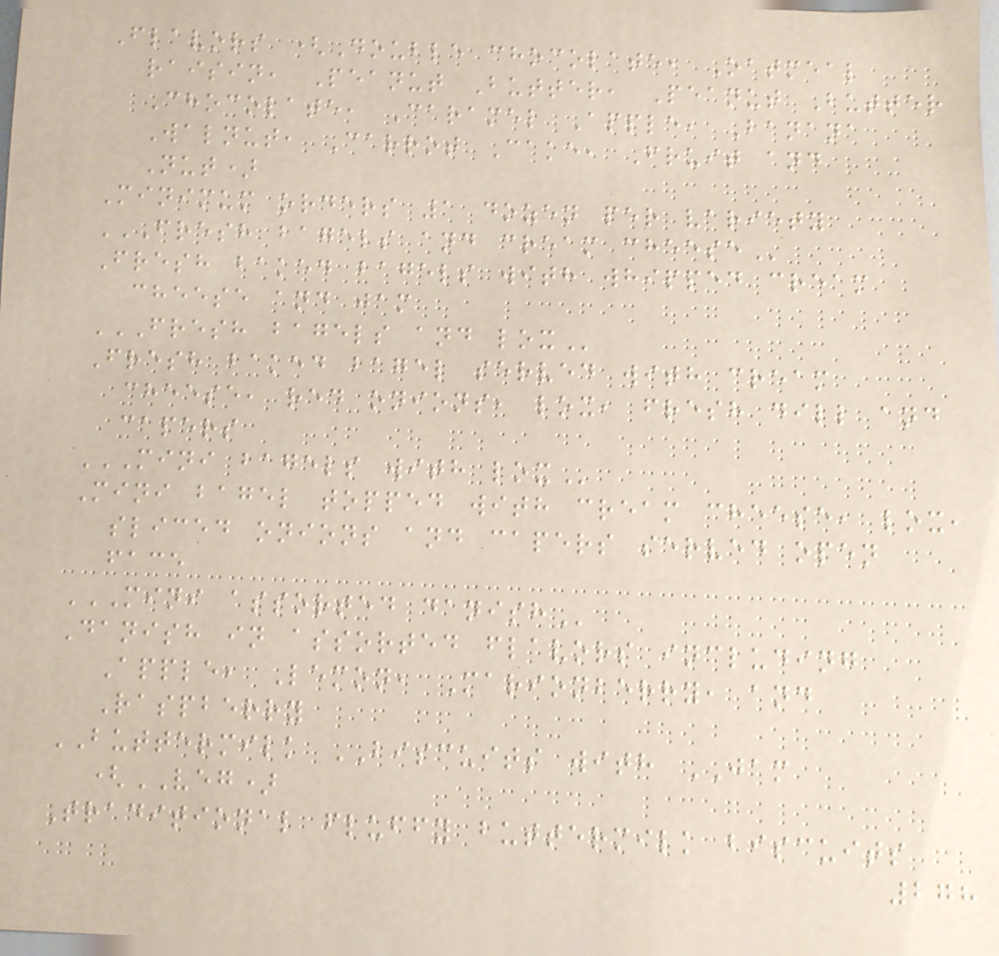Flavors (Double chocolate, Oatmeal
raisin, Peanut Butter, Peanut Butter
Chocolate, Caramel Apple, Banana
Walnut, Carrot Cake, Fruit and
Nut)
Minimum orders 1 dozen per variety
FRESH BAGELS AND CREAM CHEESE
Fresh baked bagels with whipped cream
cheese and jam
FRESH BAGELS AND LOX
Fresh baked bagel served with cream
cheese, red onions, lox, fresh dill and
capers
MINI BAGELS WITH LOX
Mini bagel topped with cream cheese, lox,
sliced onions and capers served open
face
MINI ASSORTED DANISH
Danish in assorted flavors including
Apple, Lemon, Marionberry, and
Raspberry
BUTTERMILK BISCUITS with JAM
(VEG)
Traditional fluffy buttermilk biscuits
278
